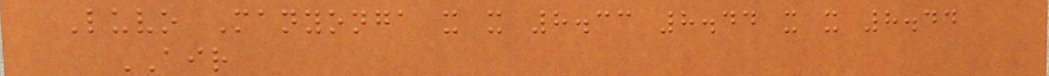Luvo Manyonga x x 8.33 8.44 x x 8.44
AIR
